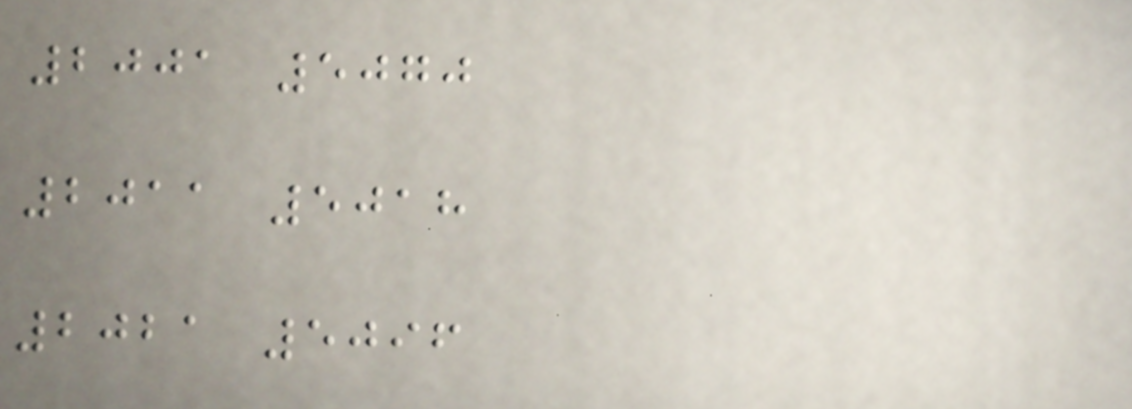2001 5070
2011 5018
2021 5096
